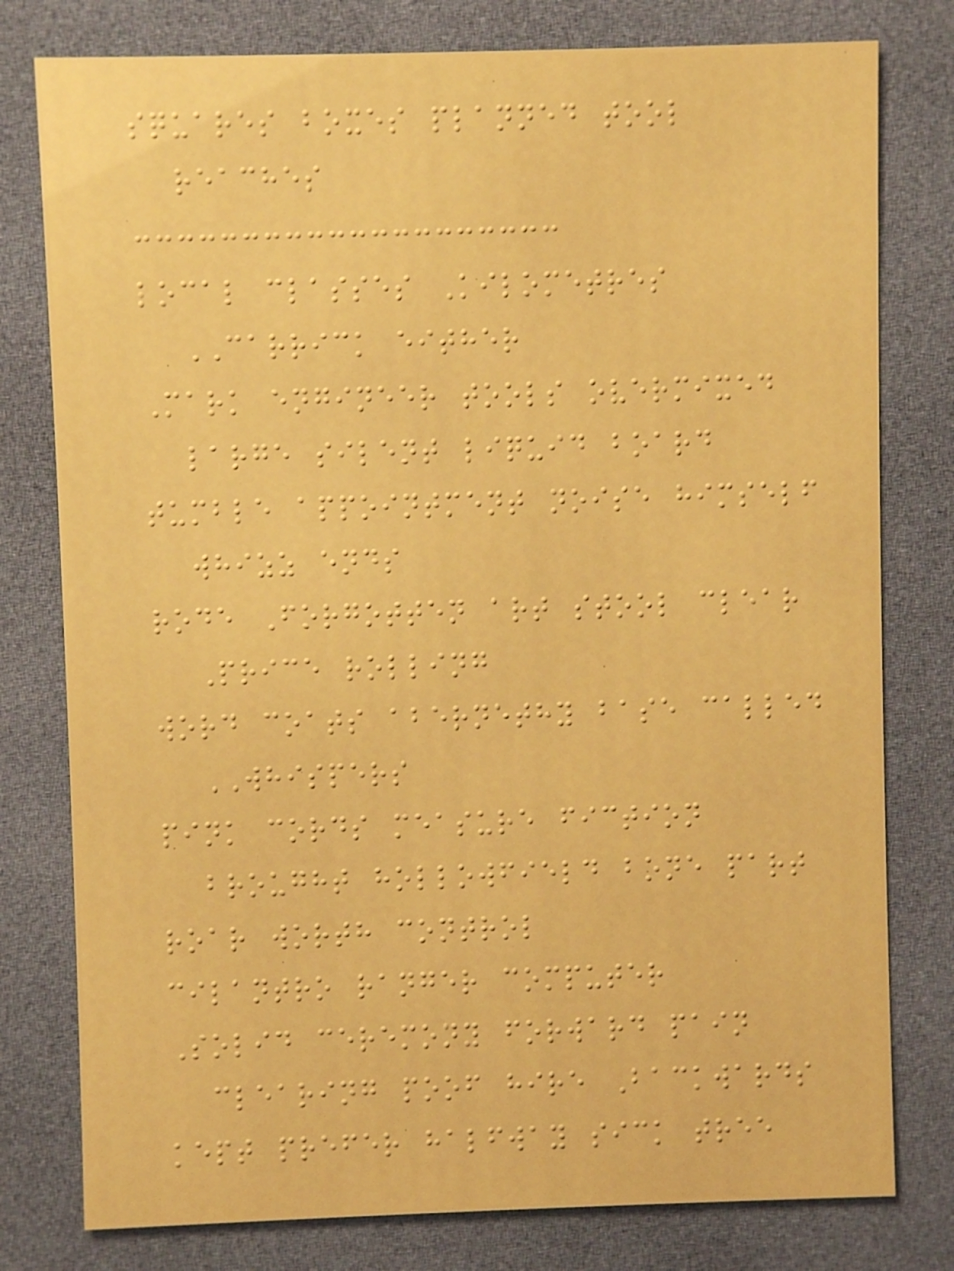squares boxes planned tool
reaches
local classes Kilometres
CARRICK either
Mark engineer tools overmixed
large silent liquid board
tumble appointment noise himself
whizz ends
rode Forgotten art stool clear
Price rolling
word coats abernethy base called
WHISPERS
pink cords measure fiction
brought hollowfield bone part
roar worth control
cilantro ranger computer
Solid ceremony forward pain
clearing poof hire Backwards
kept prefer halfway sick tree
